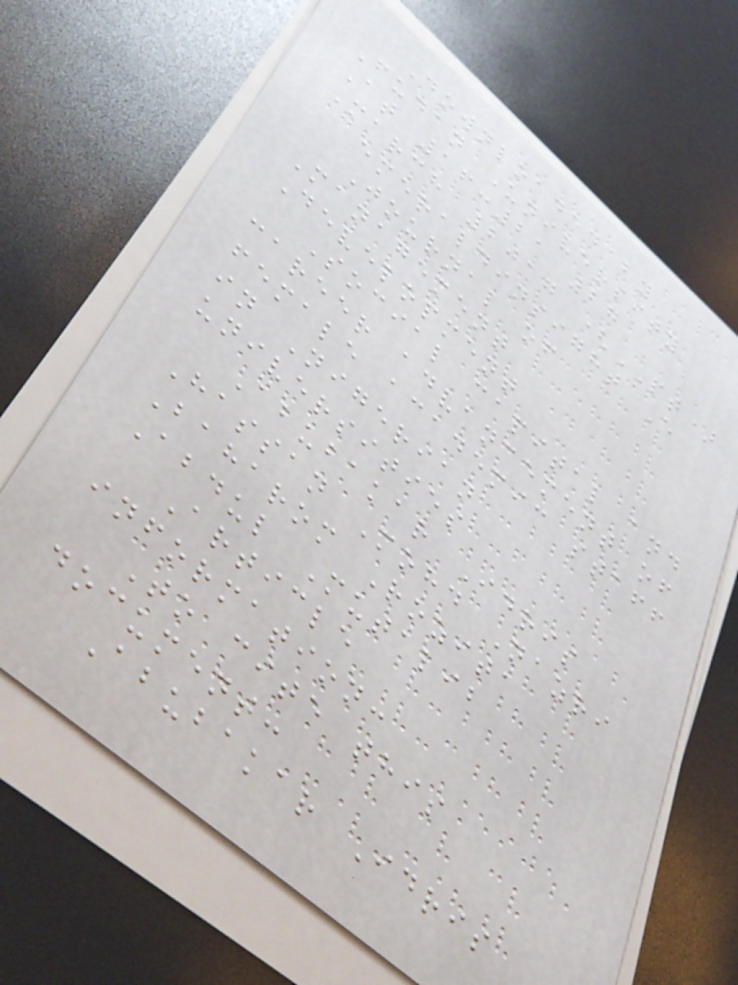Downloaded by
Fudan University
At 16:21 27
March 2017 (PT)
emeraldinsight E
Journal of
Management
Development
Social capital and
career advancement of
female academic staff
in Nigerian
universities
Abubakar Idris
Hassan Mohd Nazri
Baharom Rozita
Abdul Mutalib
Article
information:
To cite this
document:
Abubakar Idris
